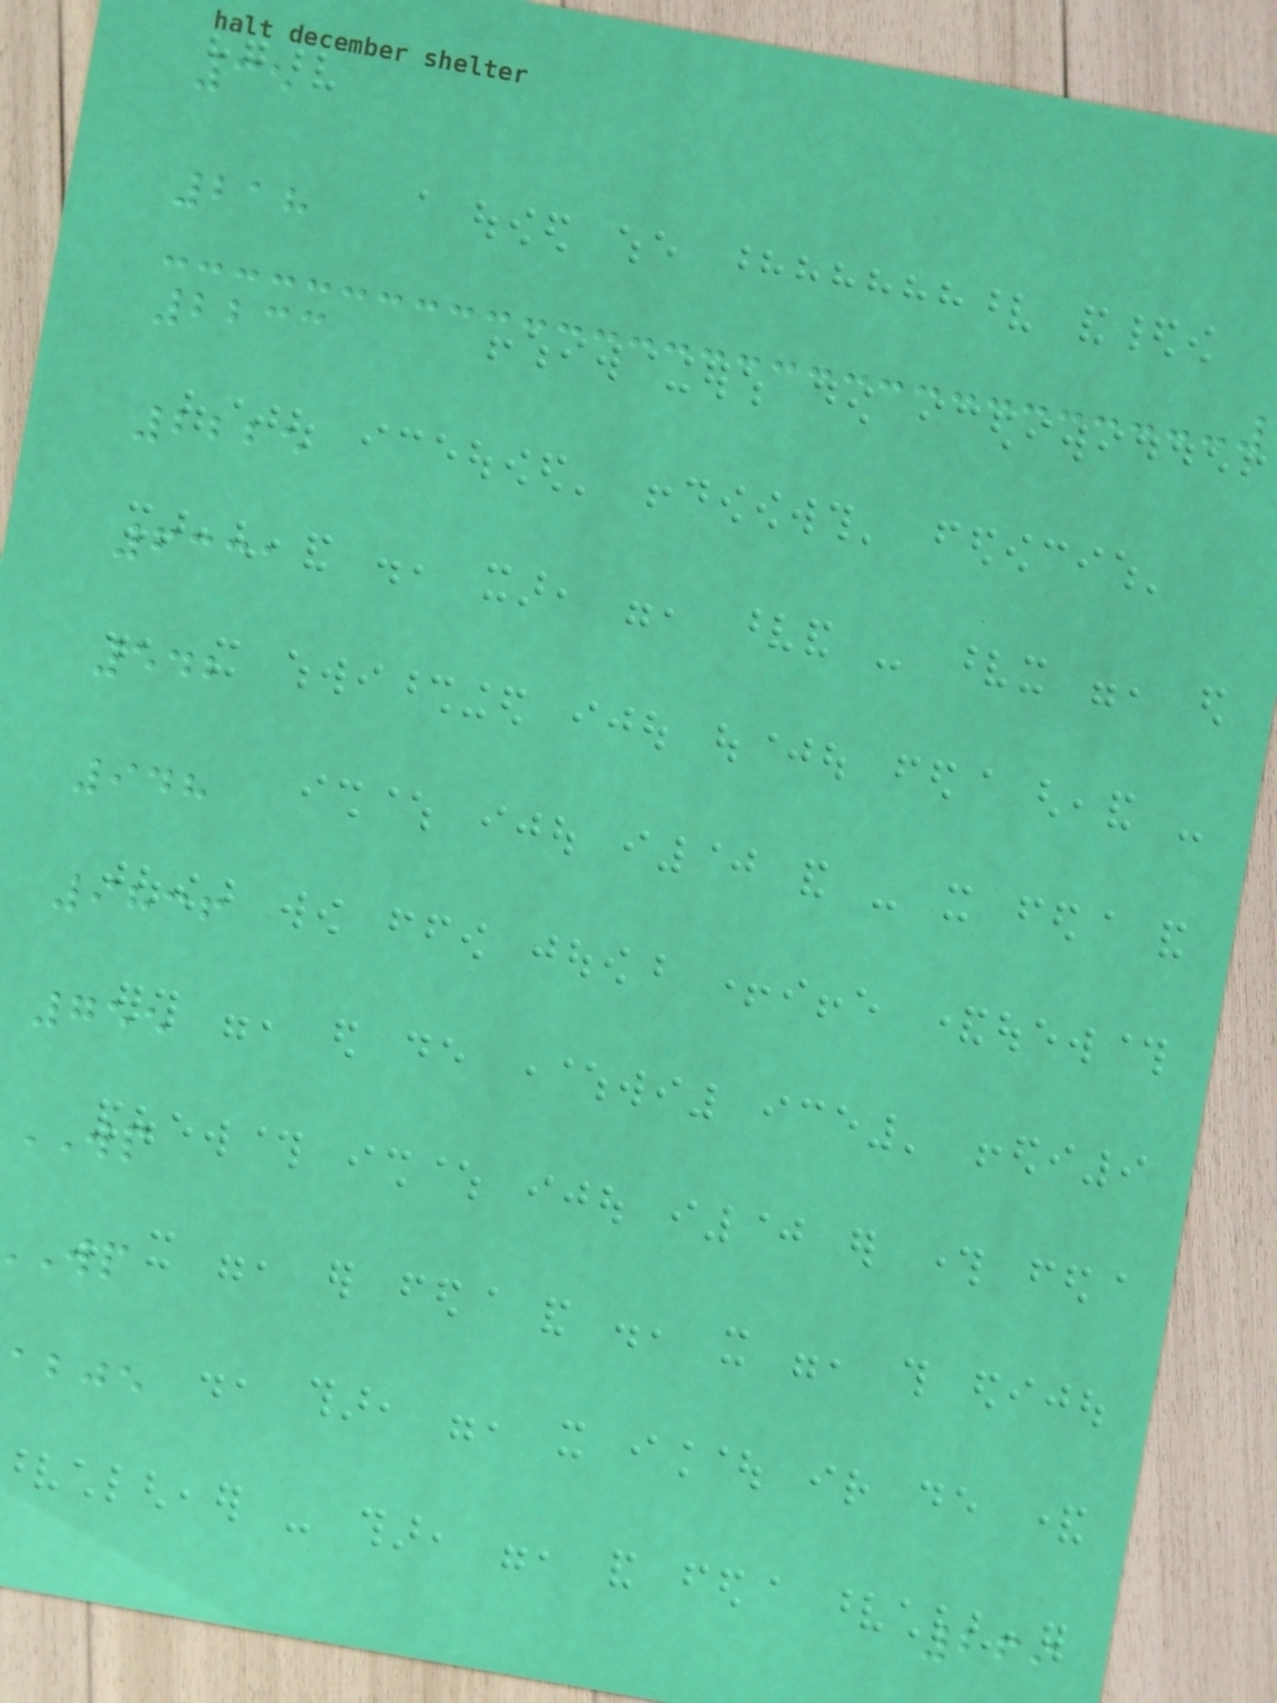35
218
2233
2225
6331
542
948
9836
755
WP
abje
269
